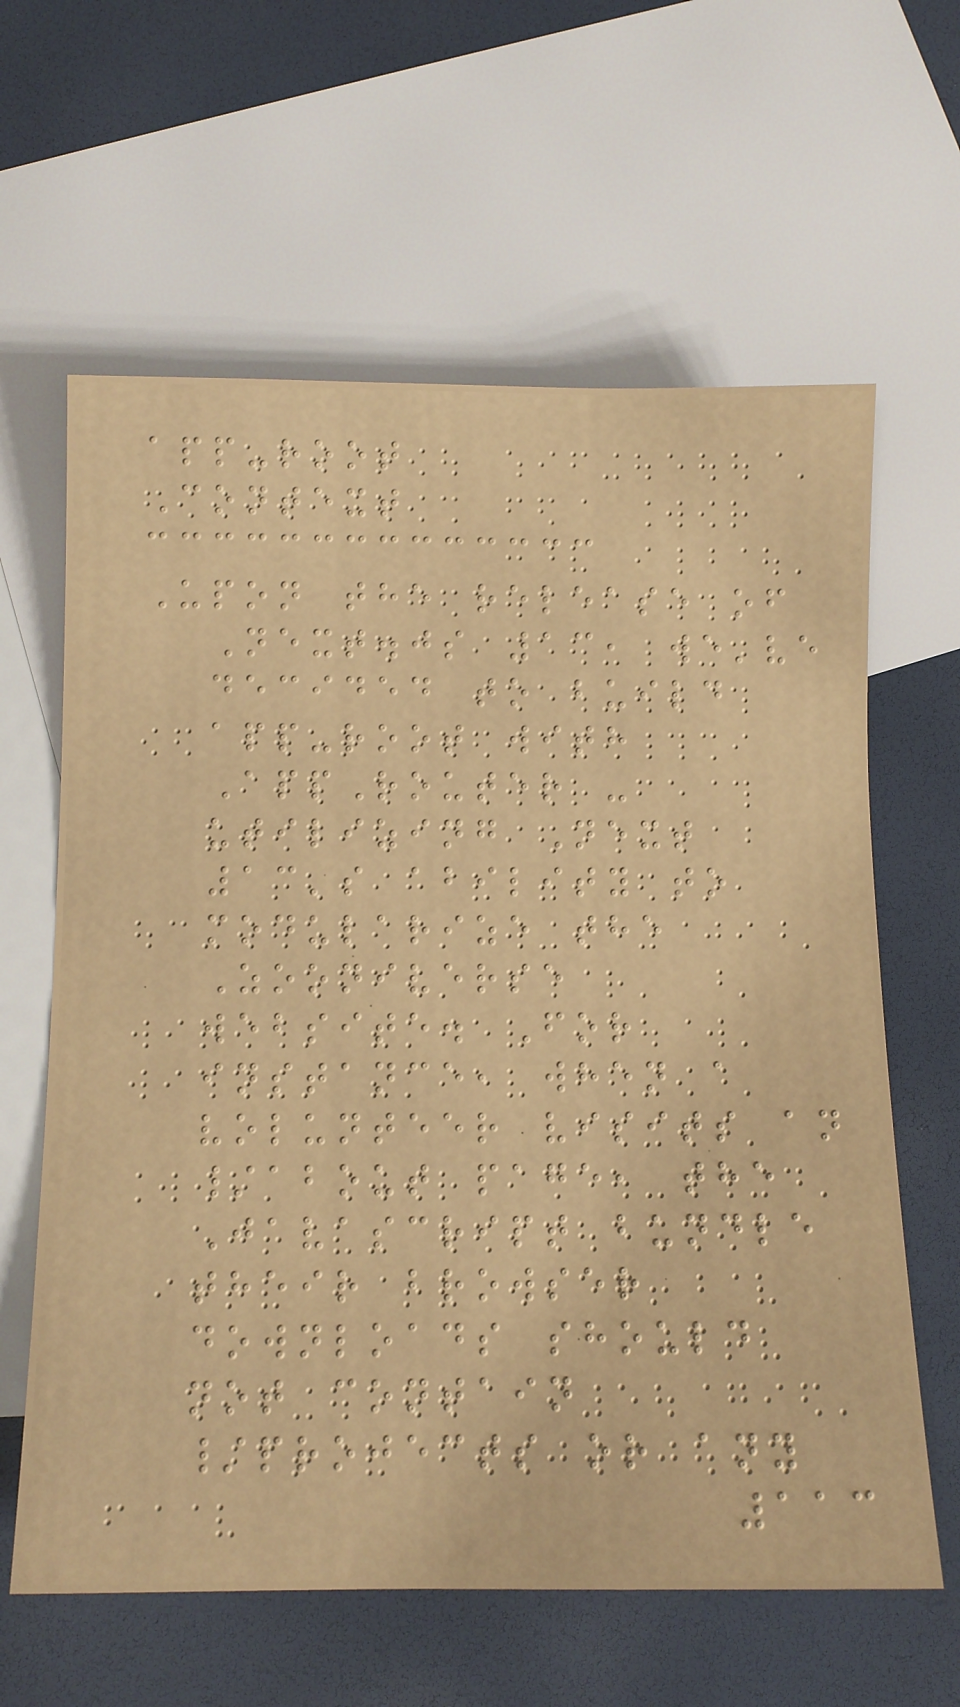app-root
Context
Upon the release of
Next.js 13, we've
decided to build
app-root with
AppRouter -
utilizing Next
13's ability to
modularize the
Zooniverse
website. For
instance, when a
volunteer visits an
/about page, the
Javascript bundle
their browser
downloads should
not contain
/projects or any
113
